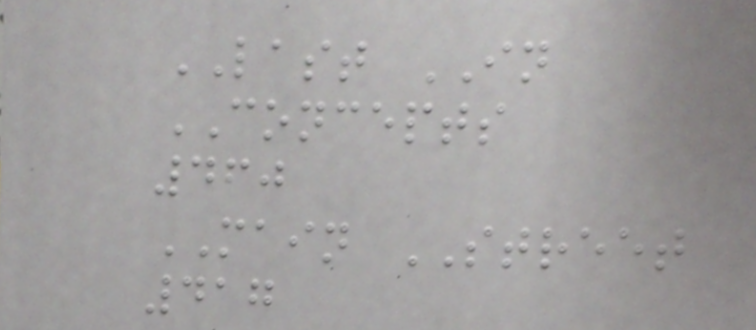LAST IN
CONCEPTS
460
MAIN STREET
417
